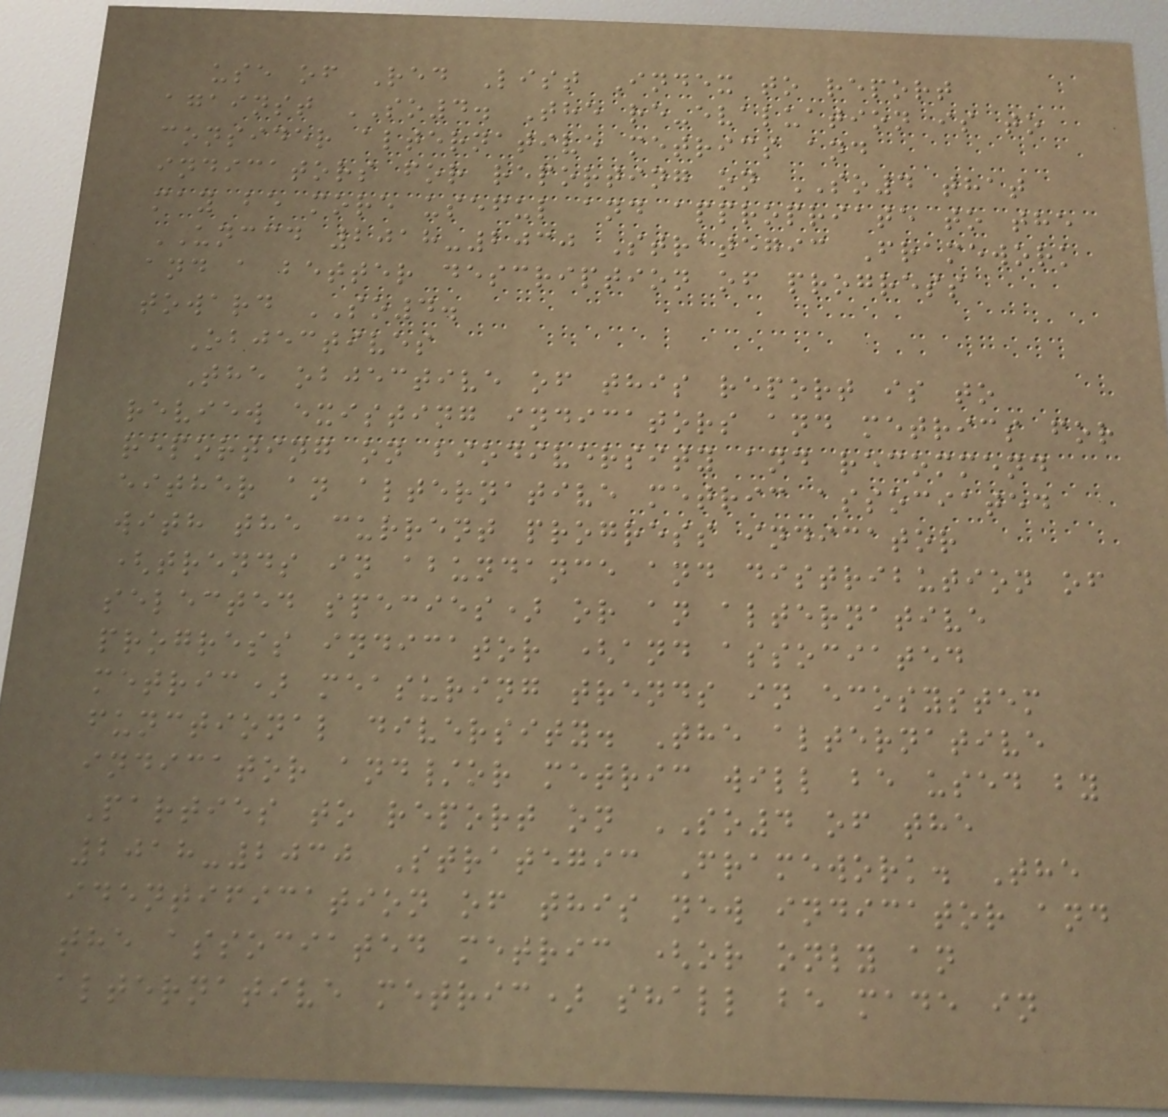use of Red List Index to report
against SO4. The re-evaluation is to
consider alternative metrics and
indicators for reporting on SO4 that
may be more useful and appropriate to the
UNCCD 2018-2030 Strategic Framework
and a better description of progress
toward SO4.
Objectives
The objective of this report is to
review existing indicators and metrics for
reporting on biodiversity and recommend
either an alternative metric associated
with the current progress indicator
(trends in abundance and distribution of
selected species) or an alternative
progress indicator (and associated
metric) measuring trends in ecosystem
functional diversity. The alternative
indicator and/or metric will be used by
Parties to report on SO4 of the
2018-2030 Strategic Framework. The
identification of this new indicator and
the associated metric (or only an
alternative metric) shall be made in
